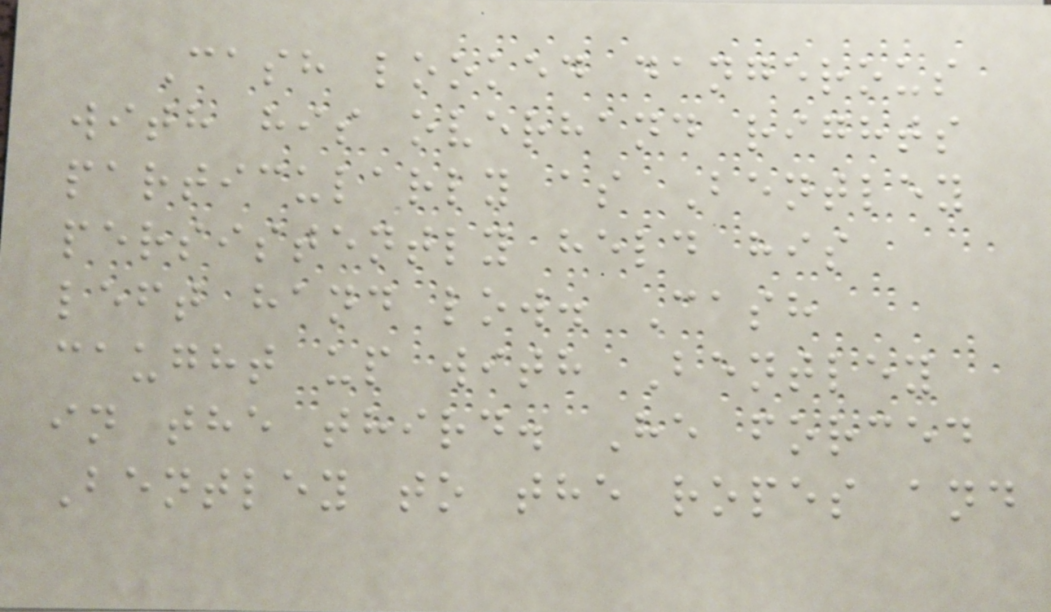Cash looked dangerous
with his overhand rights
particularly as Bentley
persistently held his
left hand low. Cash
caught up with Bentley
in the third. He forced
Bentley to the ropes and
